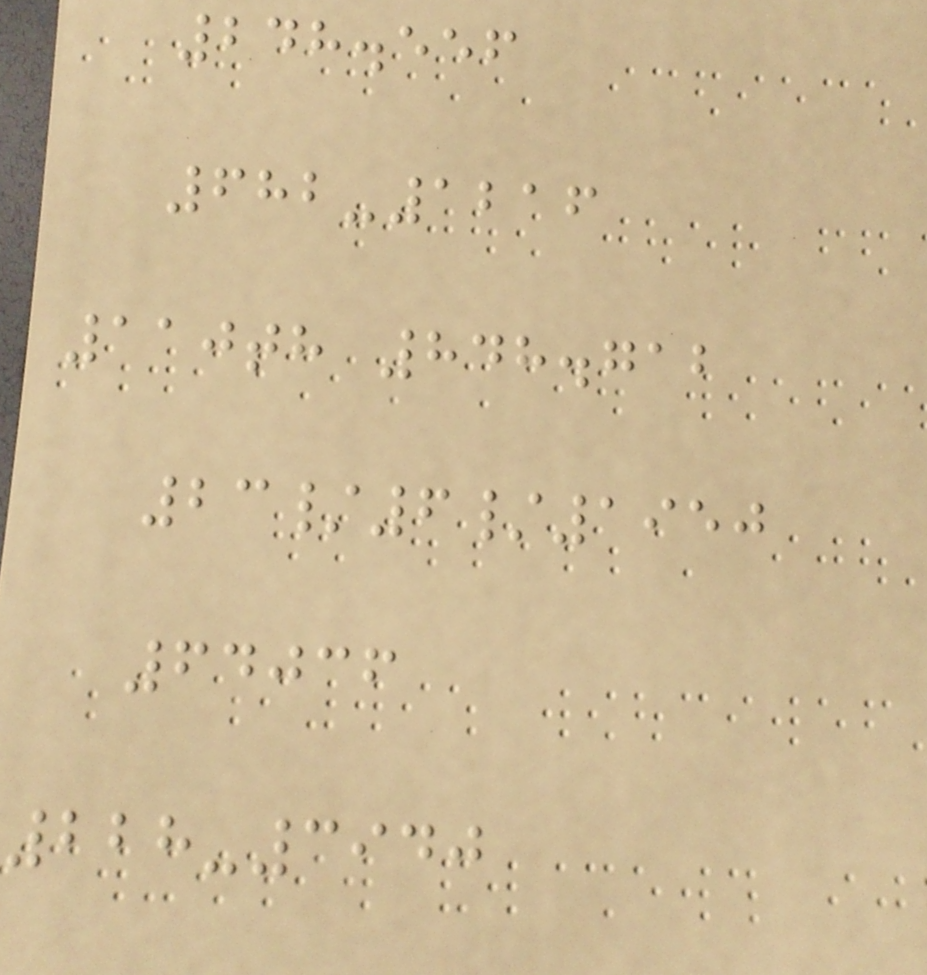248.556
682-1216
110th 848.712
23/6/1950
64036
228-3940
